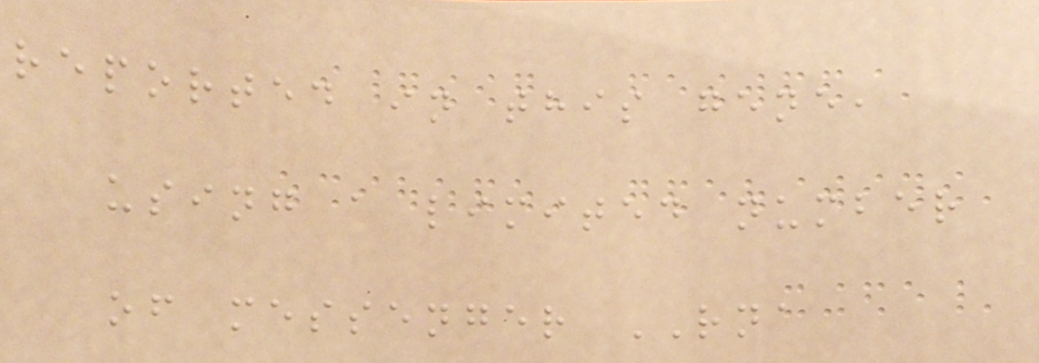reported in this gene,
using a limited number
of messenger RNA
